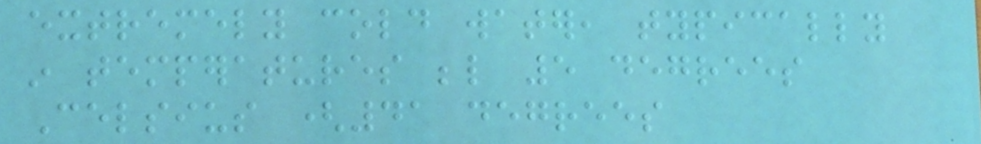extremely cold water, typically
in temperatures below 5 degrees
Celsius (41 degrees
